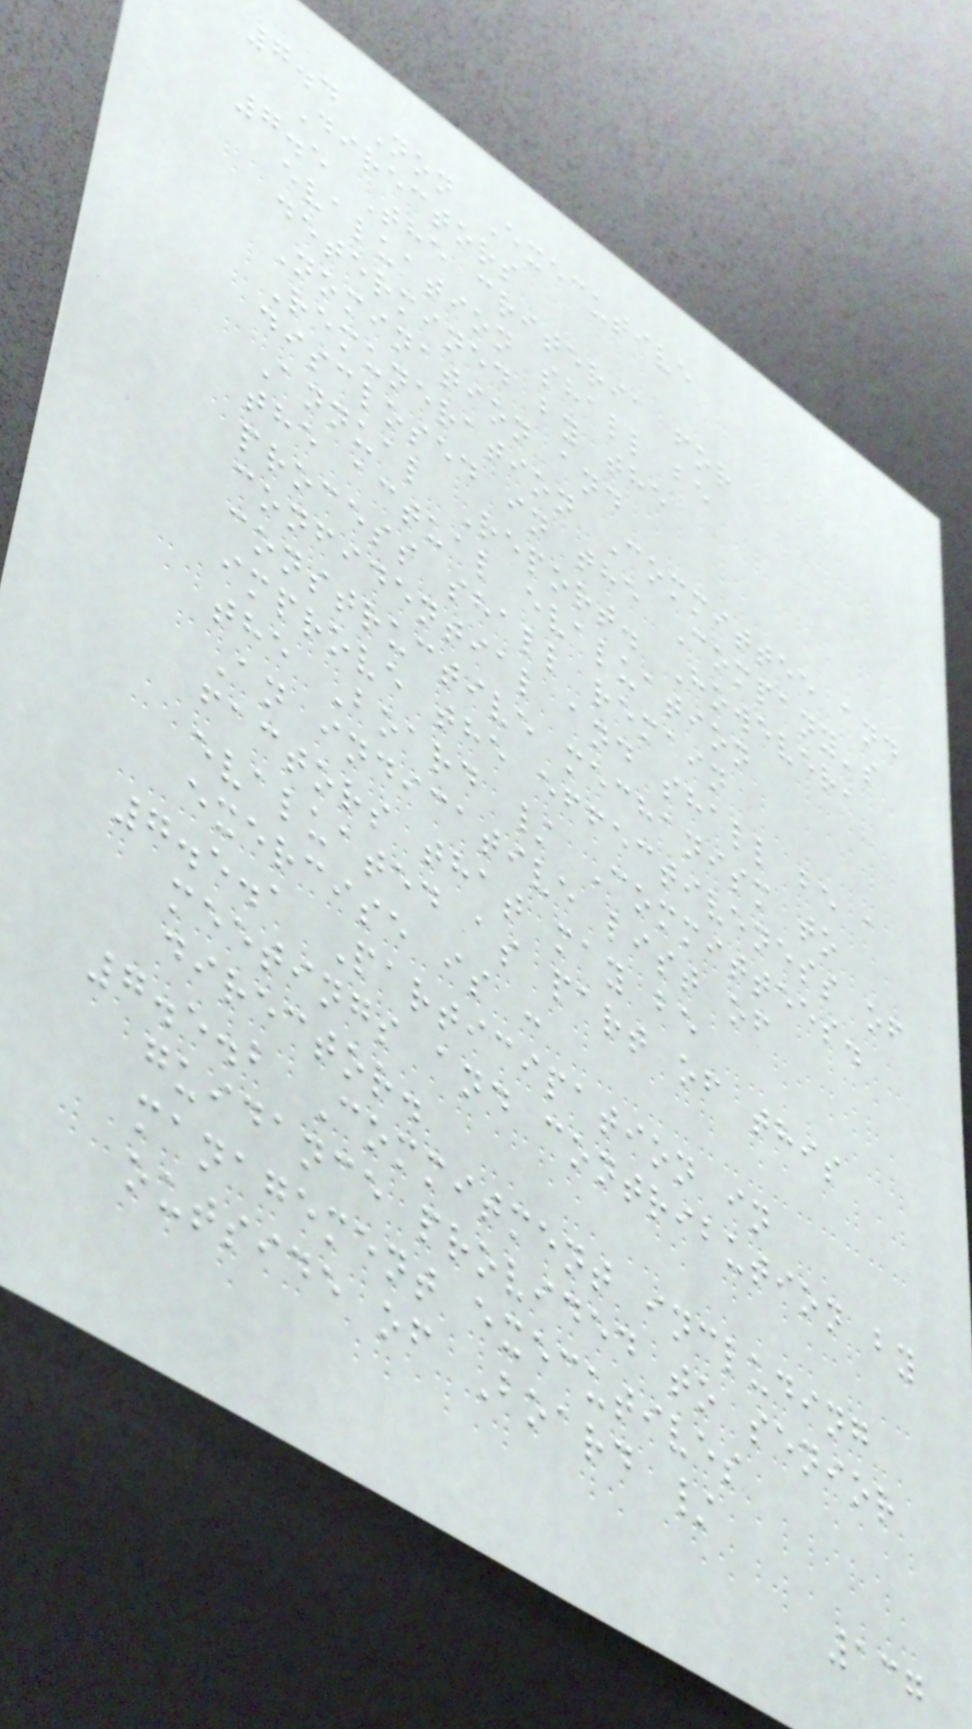7.4 Non Executive
Directors
7.5 The criteria for
evaluation shall be
determined by the
Nomination and
Remuneration Committee and
disclosed in the Company's
Annual Report. However,
the actual evaluation
process shall remain
confidential and shall be a
constructive mechanism to
improve the effectiveness of
the Board / Committees.
An indicative list of
factors that may be
evaluated as part of this
exercise is :
7.5.1 Participation in
meetings and contribution by
director.
7.5.2 Commitment including
guidance provided to senior
management executives
outside of Board /
137
